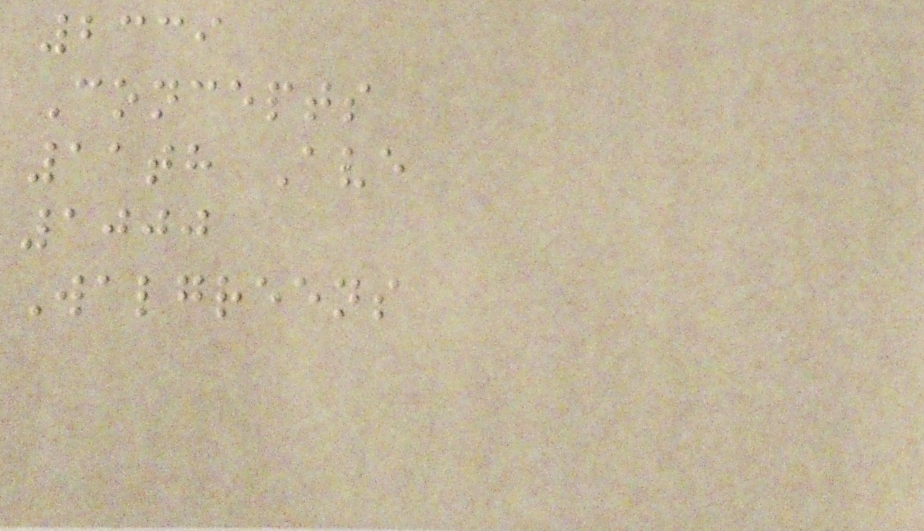2339
Concepts
11th Ave
1000
Walgreens
